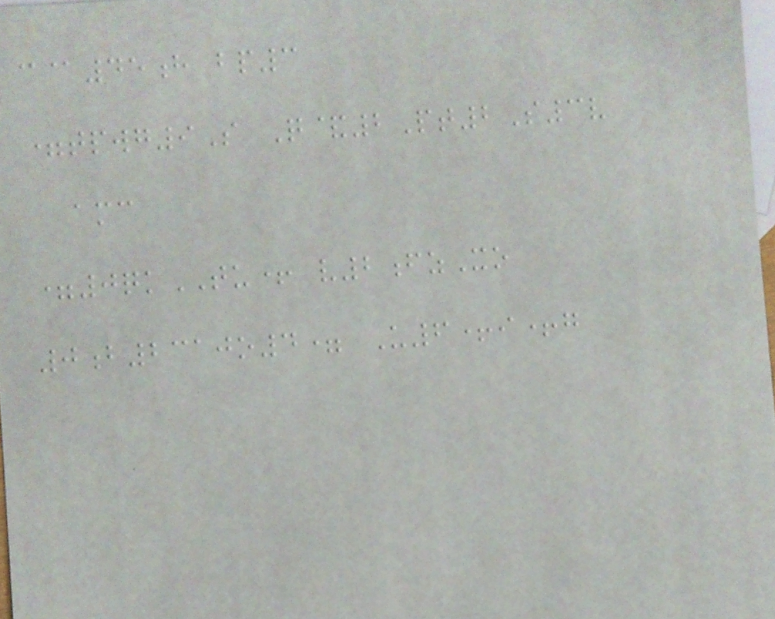c@45h bp3
=tpwg9S Q&2Pt2S3v
amc
=0qkTU+ v2fzXo
0b2310o4= U6+i+g
